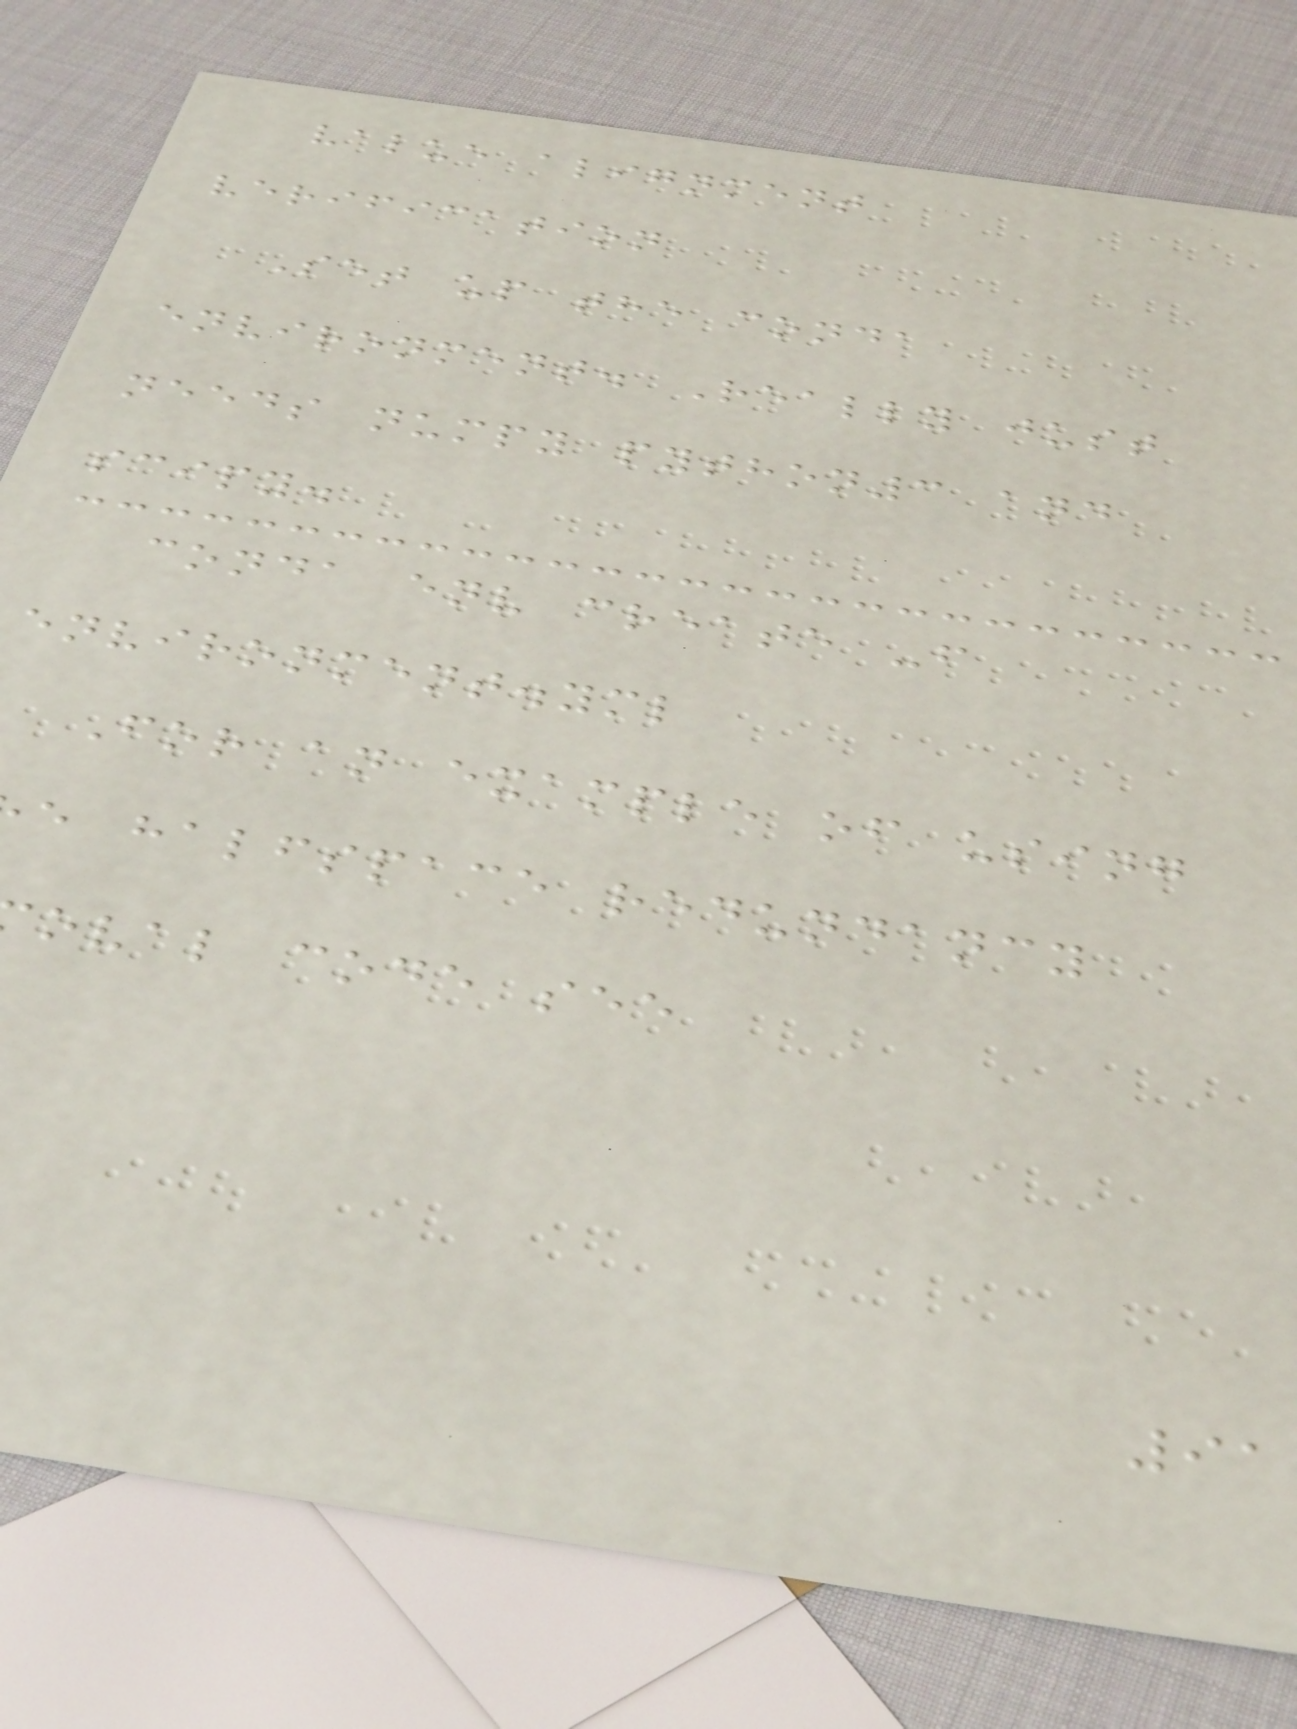value alignment
verification
Set up the conda
environment. Really just
needs numpy python3 and
scipy.
conda env create -f
environment.yml
For an example of using
e halfspace redundancy
oval code see
91
